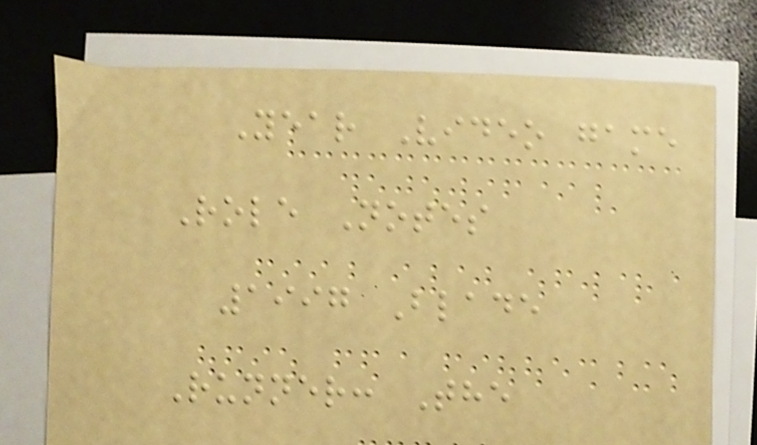Year Video game
Role Notes
1997 Blade
Runner: The
